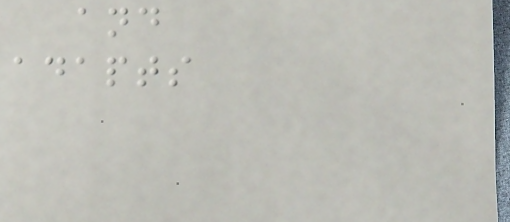and
adapts
